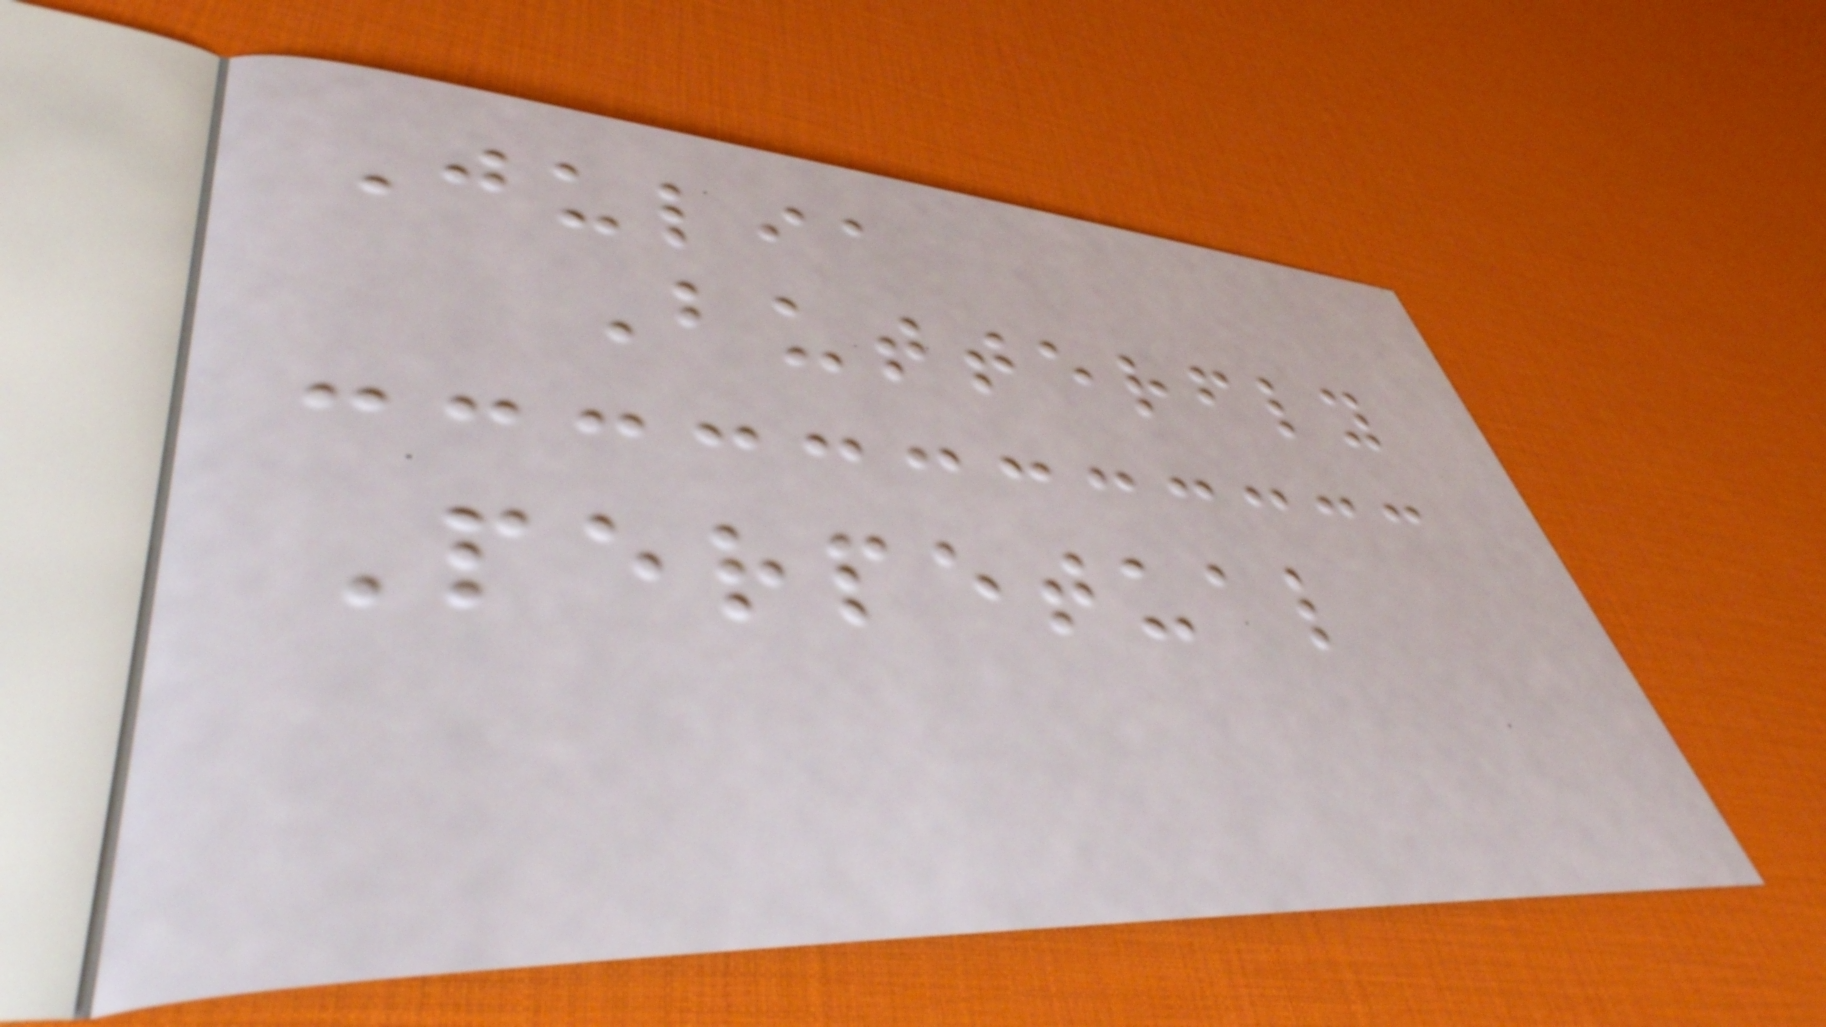Julia
Butterfly
Perpetual
